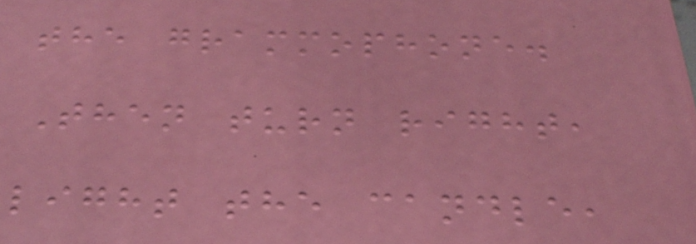the grammophone.
Then turn right,
light the candle,
